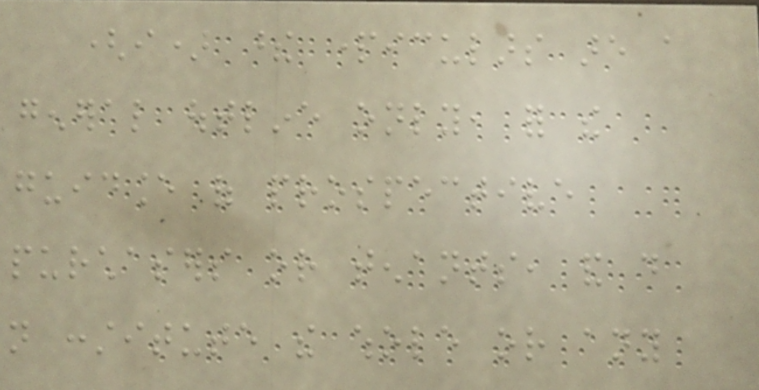(i) these particulars are a
general outline only, for the
guidance of prospective
purchasers or tenants, and do
not constitute the whole or any
